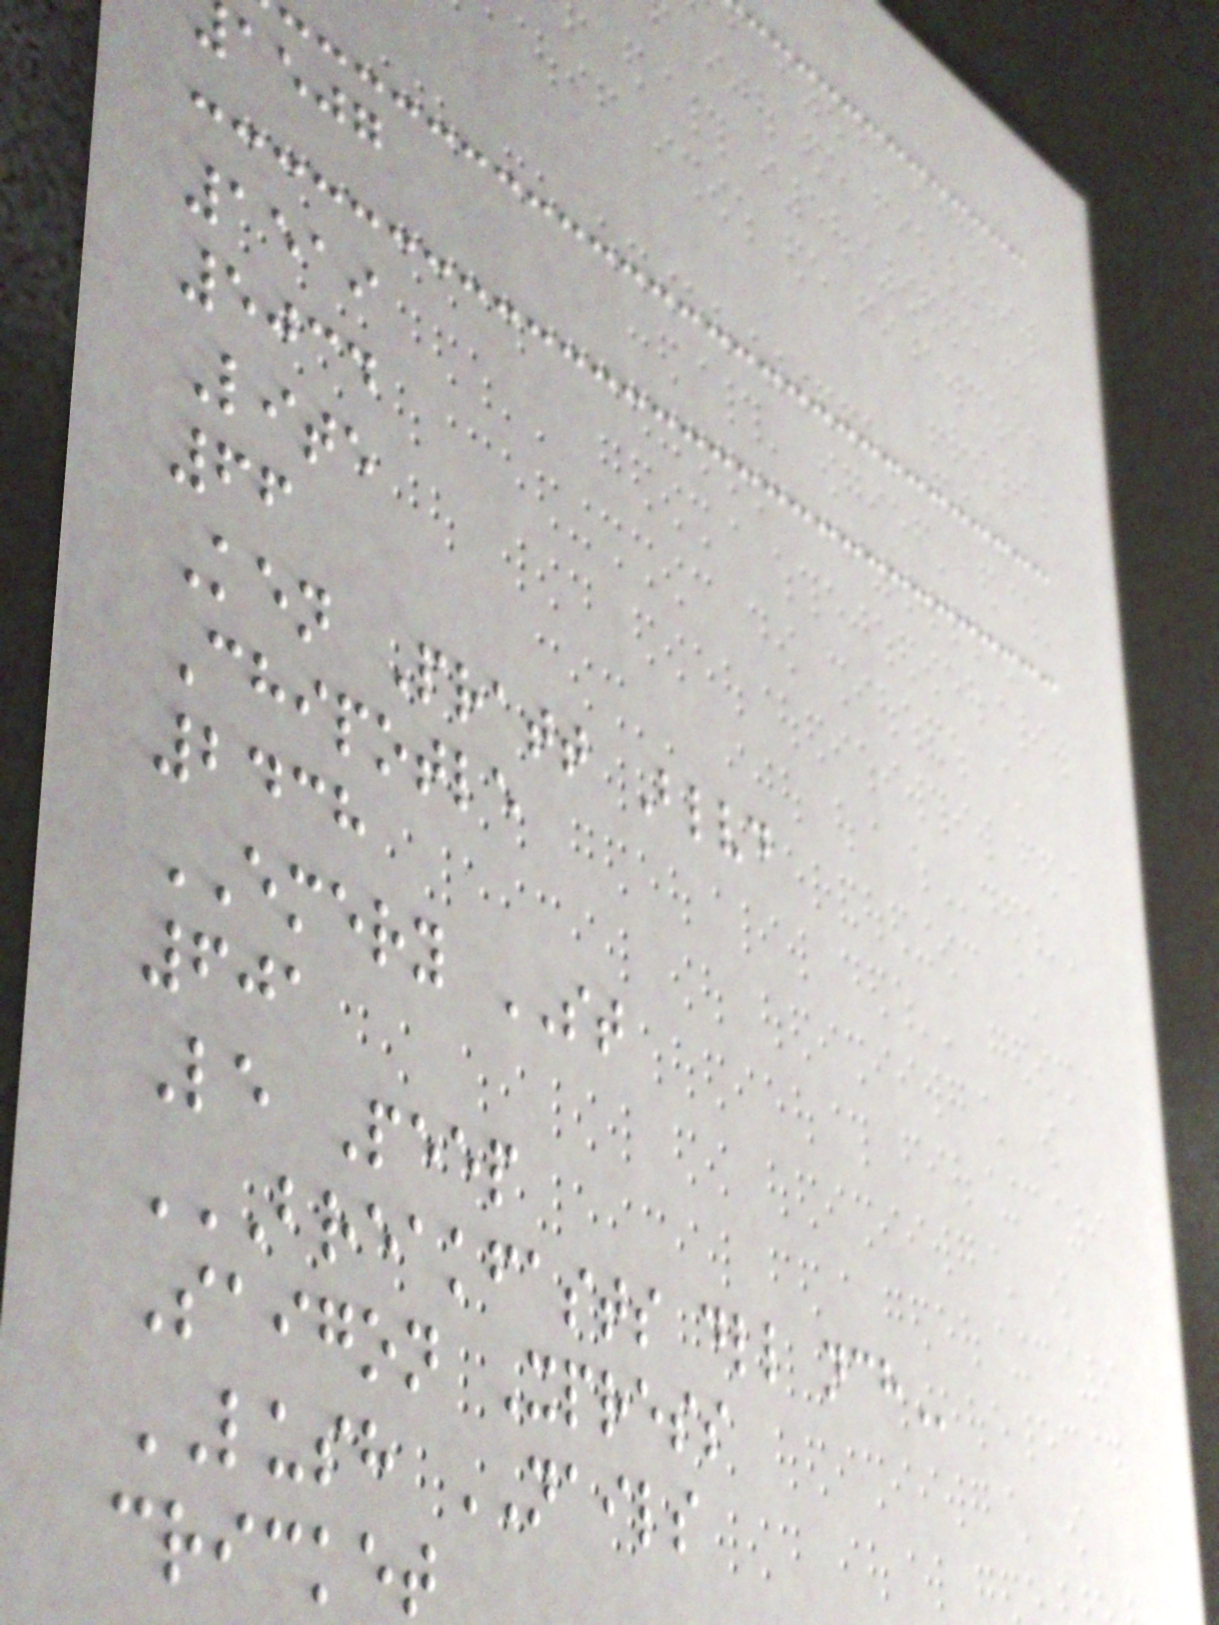aejg
1519
5034
Lite
66
Ken Pratt Blvd
Chipotle
2438
EMERY ST
601
Le Peep
BREAKFASTS DLL NCH
Saigon Xpress
LUSH NAILS
cricket
